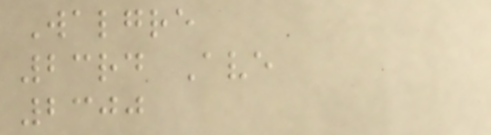Walgre
23rd Ave
2300
